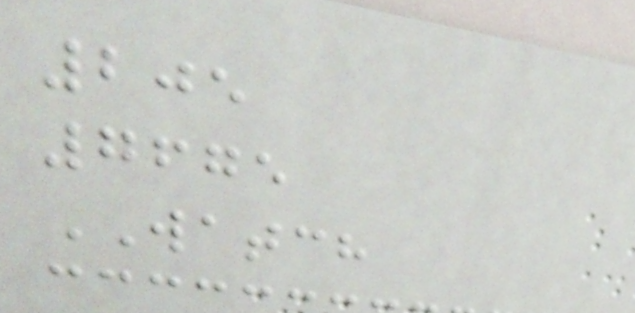205
7675
WATCH
